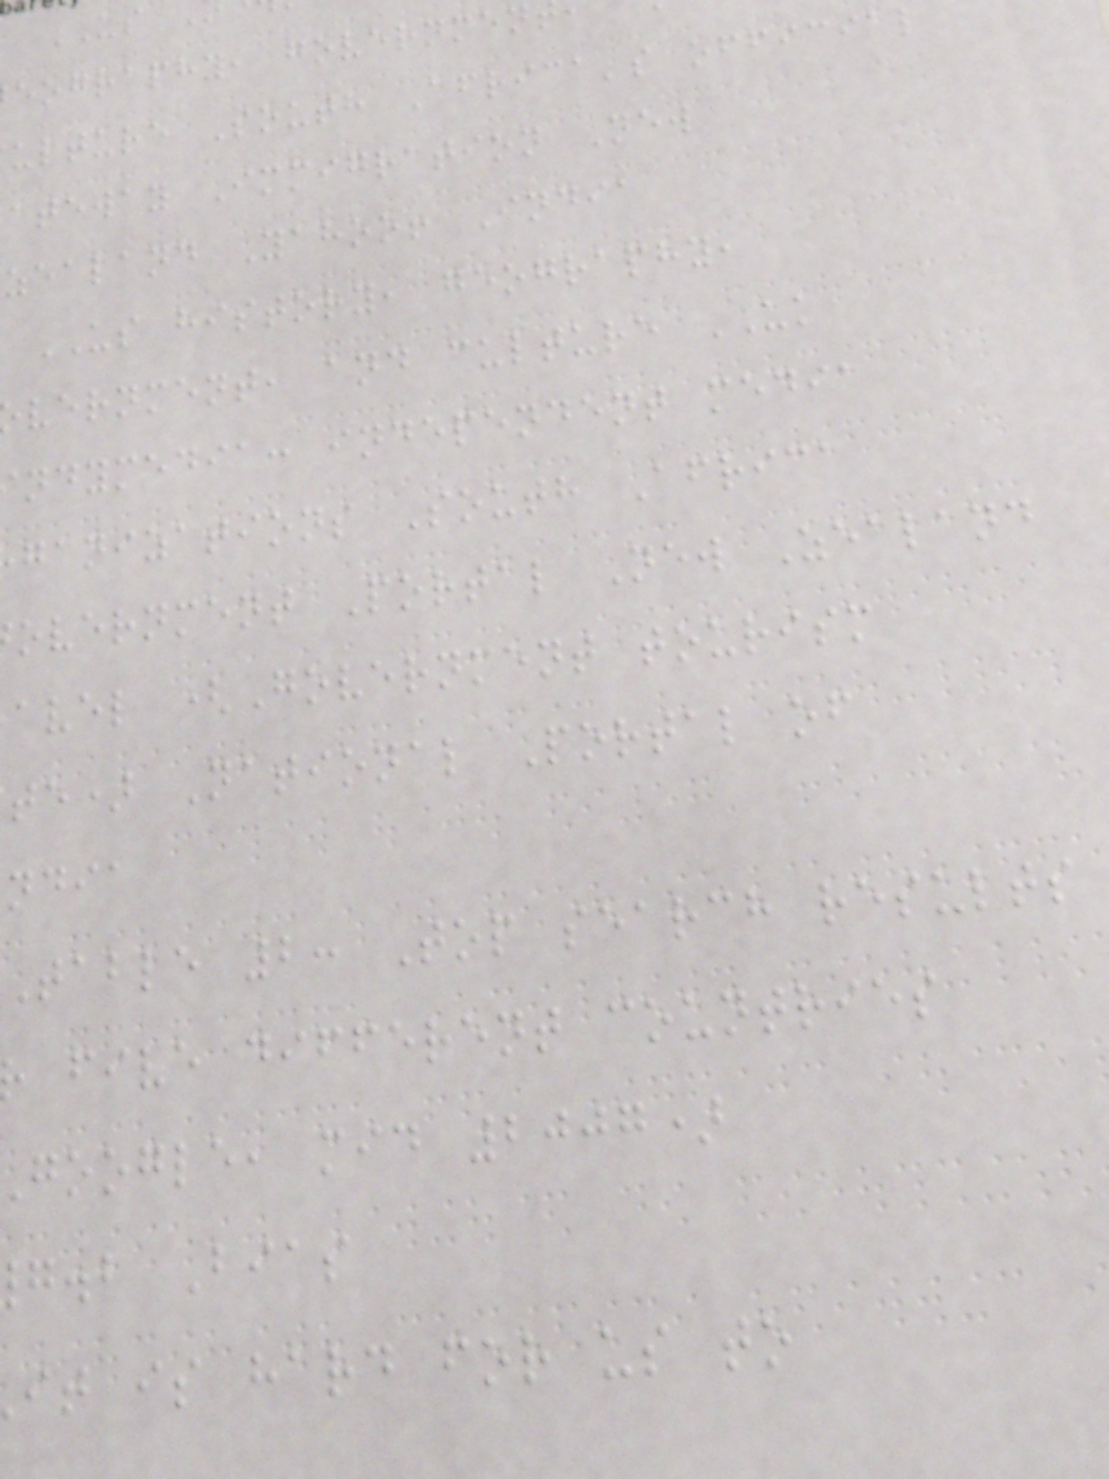eography, governmen
ulture South Africa's official
ateway Immigration New
zealand Yahoo! India
US history, geography,
vernment, and culture UK
ndymedia: independent media
ganizations South Africa
overnment Portal New Zealand
avel (Government tourism
te) National Portal of
ndia
Table 2: Top search results
five different countries
google, mid 2007)
g.b Bias
it is hard for us to
